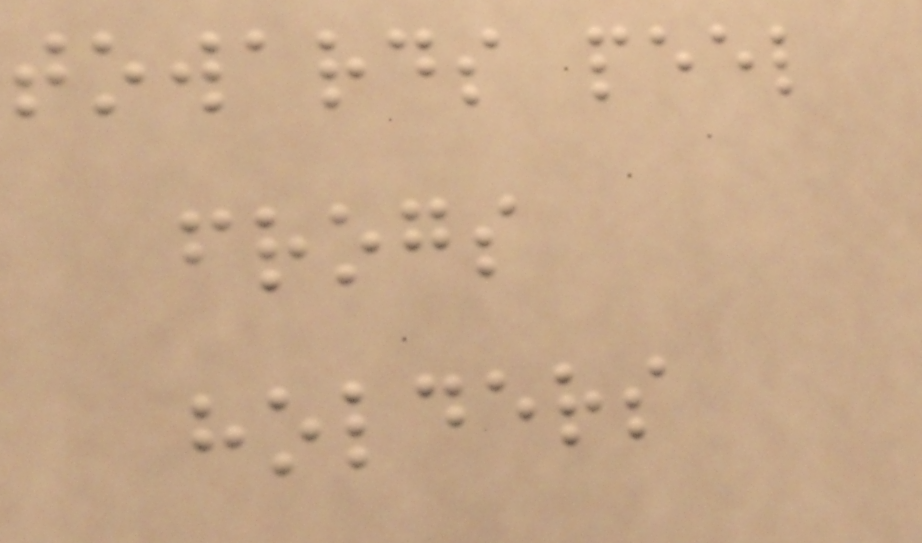towards peel
frogs
holders
